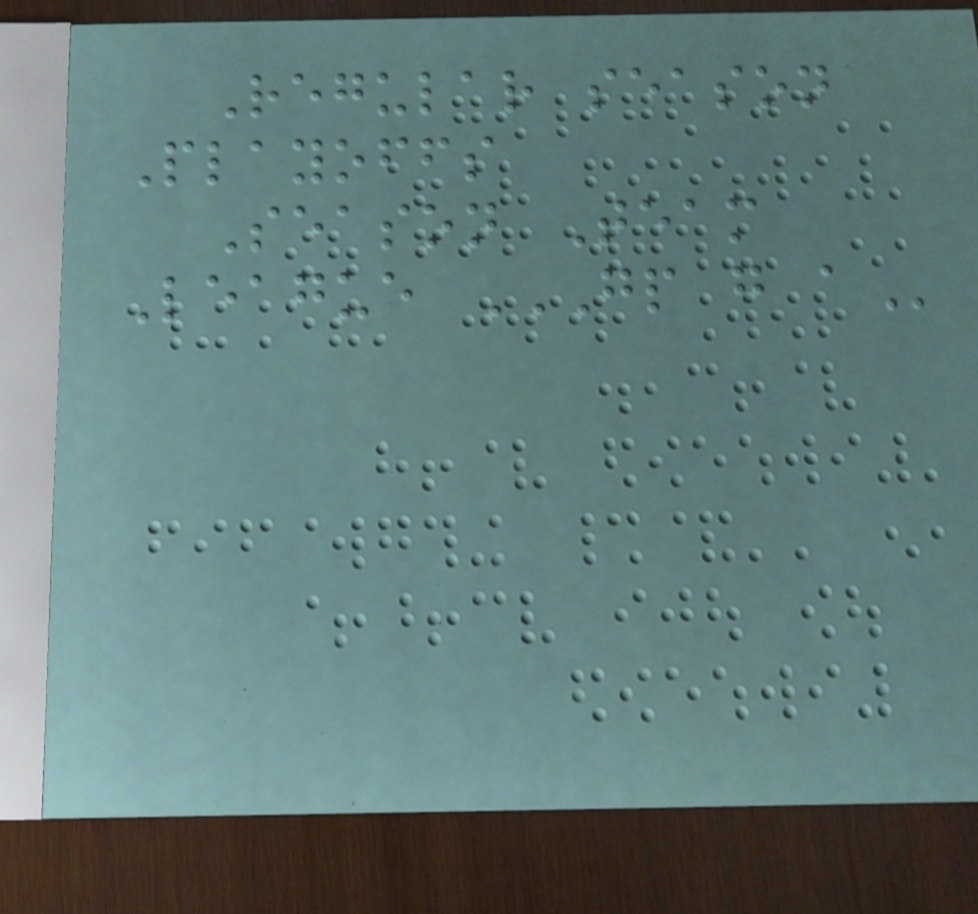Regular season
Playoffs
Season Team
League GP G A
